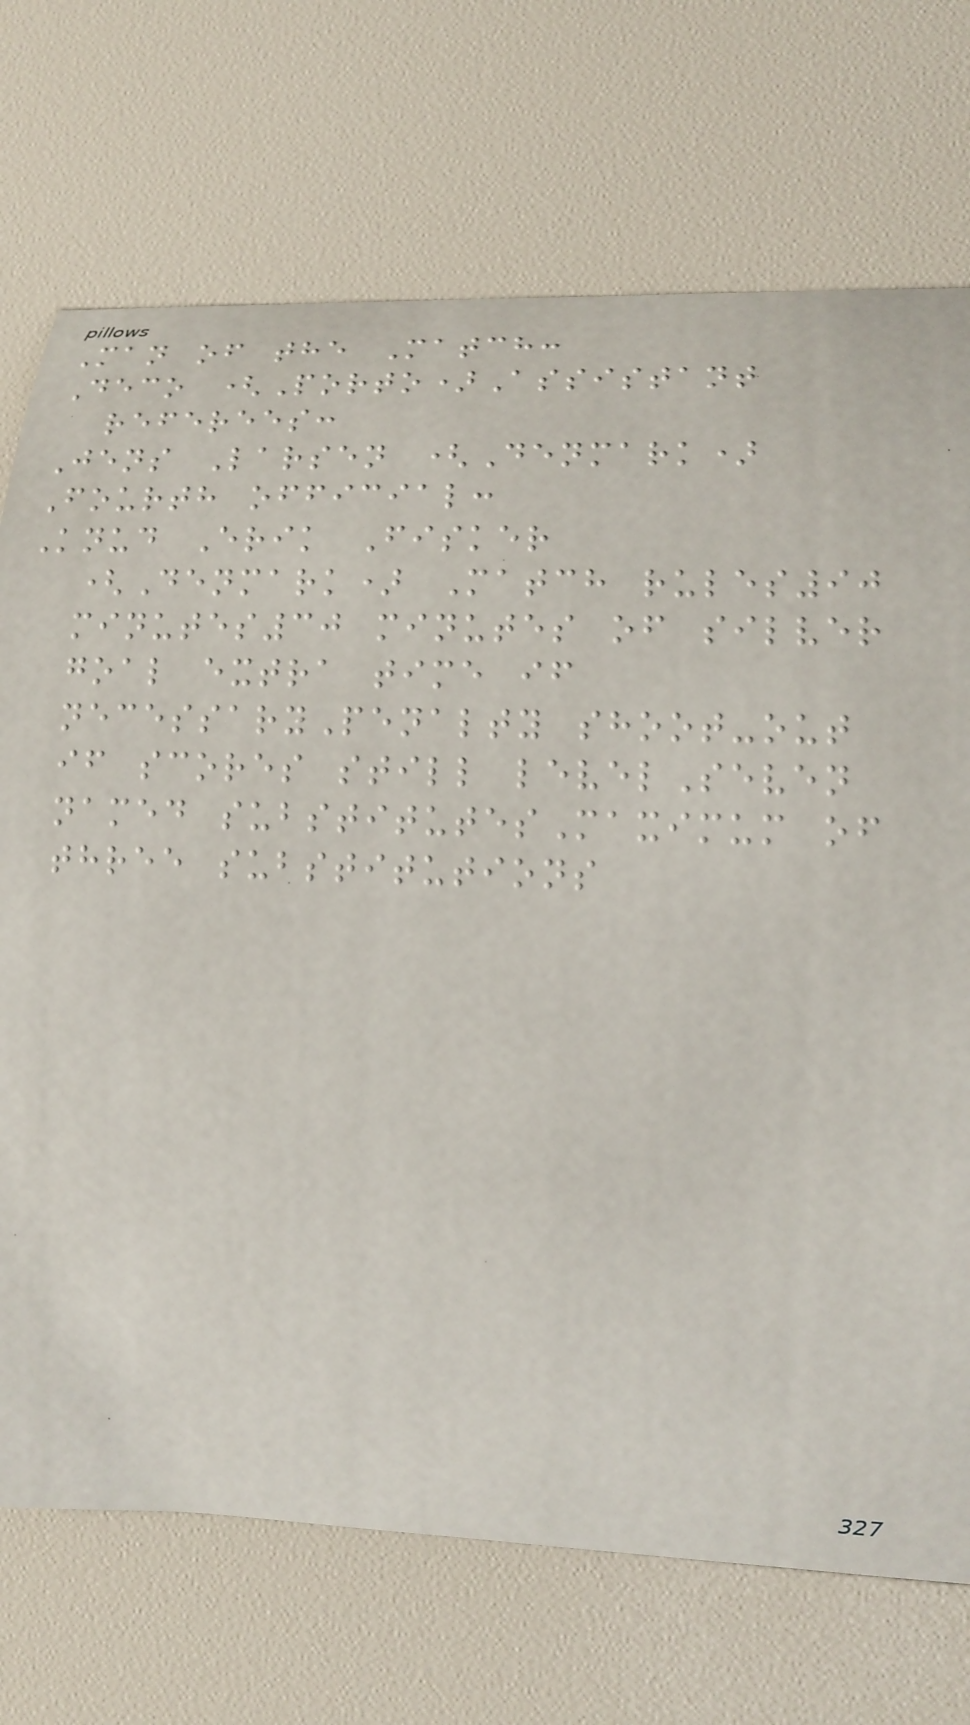Man of the Match:
Deco (Porto)Assistant
referees:
Jens Larsen (Denmark)
Fourth official:
Knud Erik Fisker
(Denmark) Match rules90
minutes30 minutes of silver
goal extra time if
necessaryPenalty shoot-out
if scores still levelSeven
named substitutesMaximum of
three substitutions
